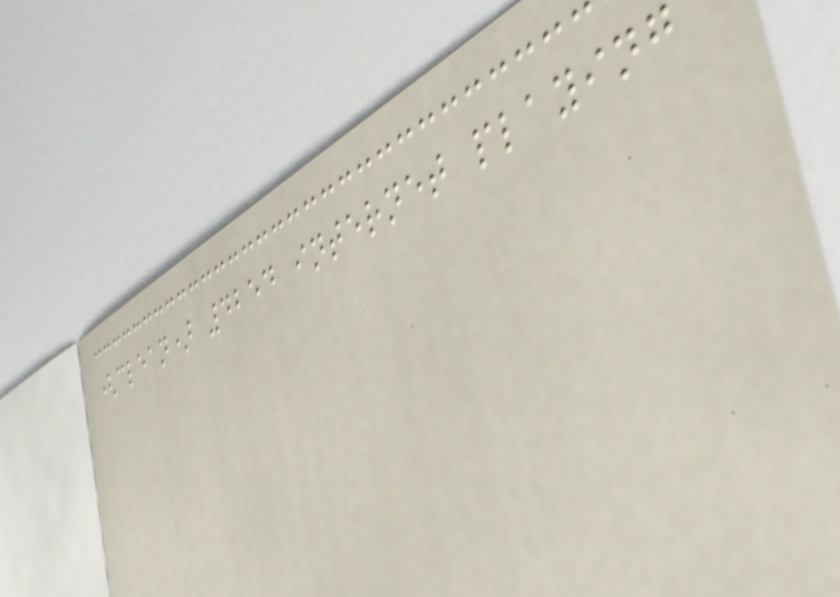(clean) 4254 internet playing
